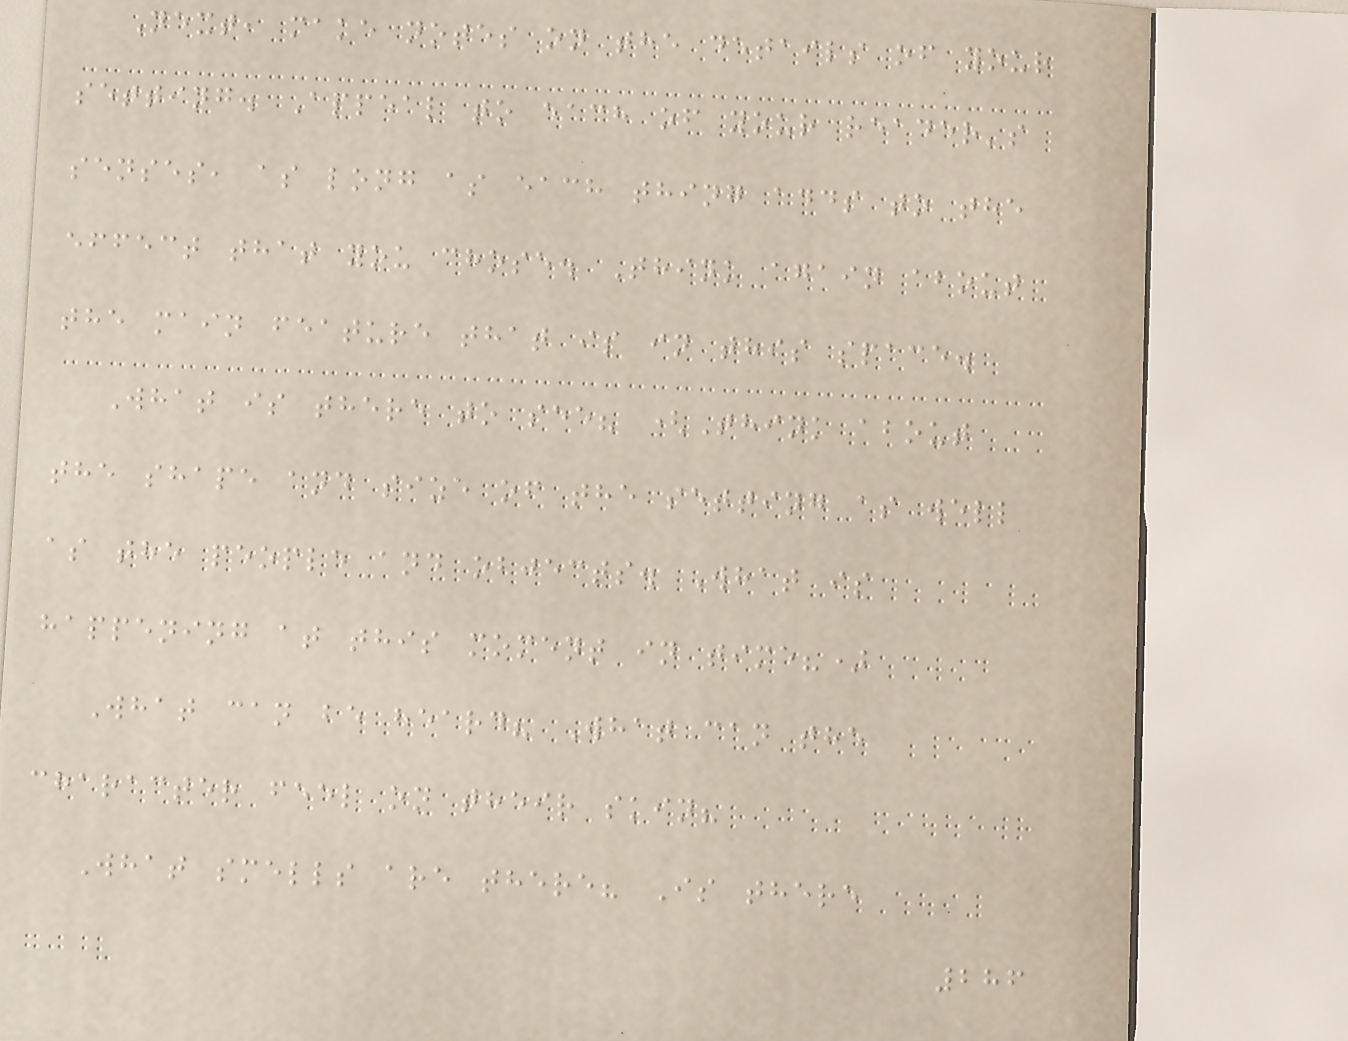Next, make notes on the details of your
setting. Appeal to each of your reader's
senses, as long as each thing adds to the
effect that you chose. Think again about
the main feature that is in this space.
What is there to see? (Think about
the shape and size of the setting as well
as the people and objects. What is
happening at this moment in time?)
What can be heard? What can the
character feel on their skin?
What smells are there? Is there
286
